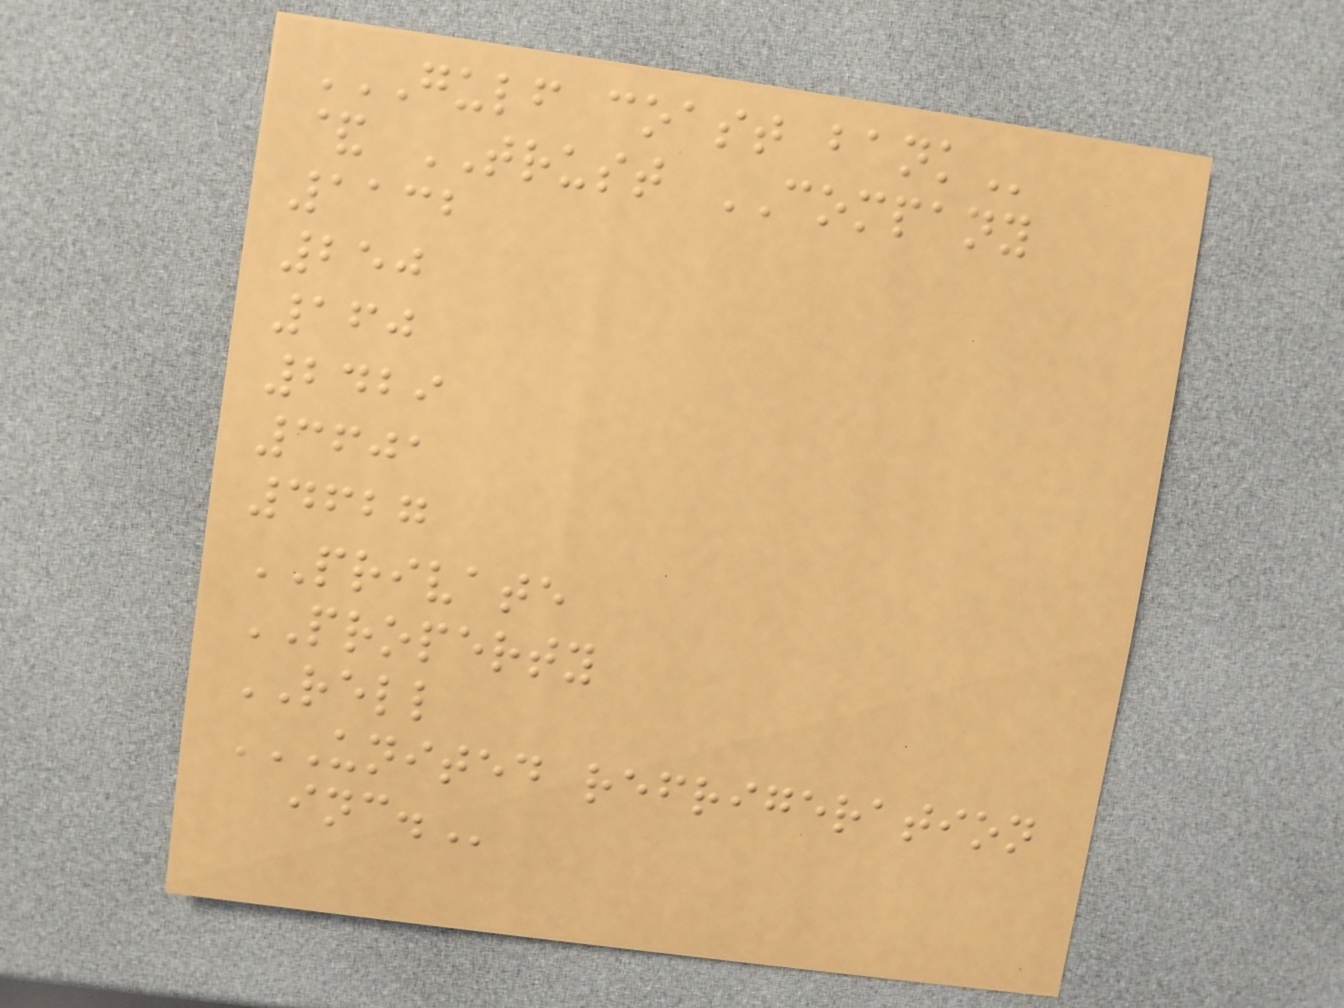GULF COAST BANK
& TRUST COMPANY
1132
250
160
2429
3601
4627
PRIVATE
PROPERTY
RELL
UNITED REFRIGERATION
INC.
